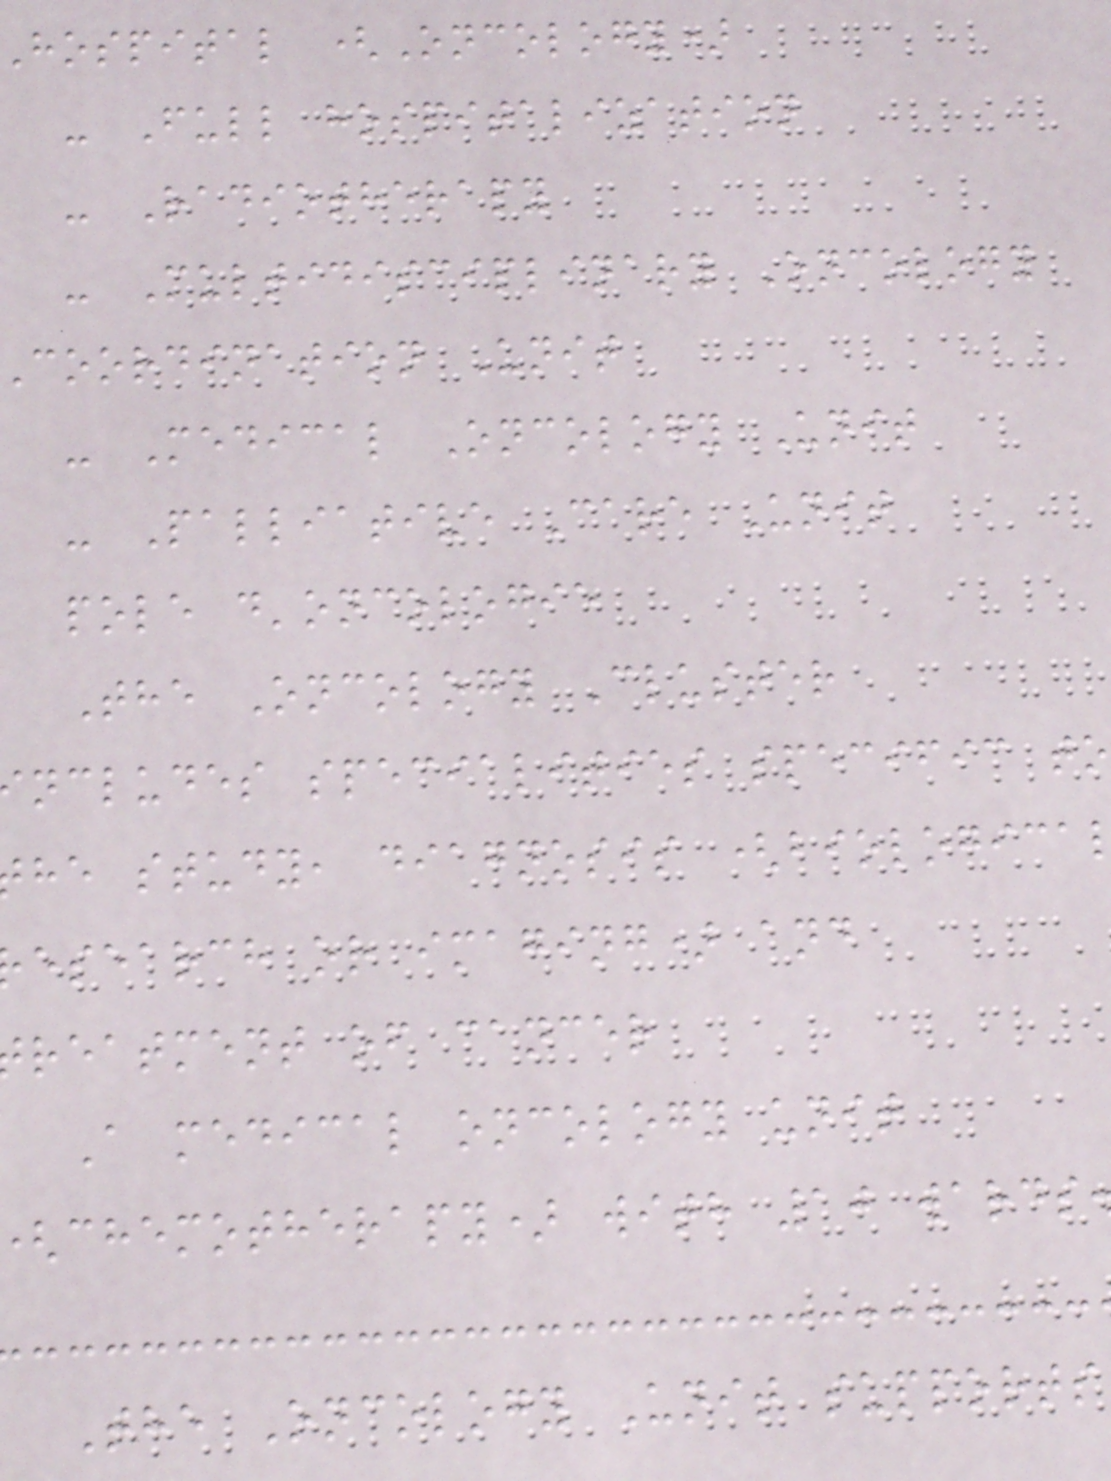hospital (Oncology)
- Full hospitalization
- Radiotherapy
- Multidisciplinary Oncology
coordination Unit
- Medical Oncology Unit
- Palliative Care Unit
pole d'oncologie
The Oncology Cluster
ncludes specialities specific to
he study, diagnosis (biologica
esearch or imaging) and
reatment of cancer
A medical oncology unit
chemotherapy) with 10 wards
The Oncology Unit supports
